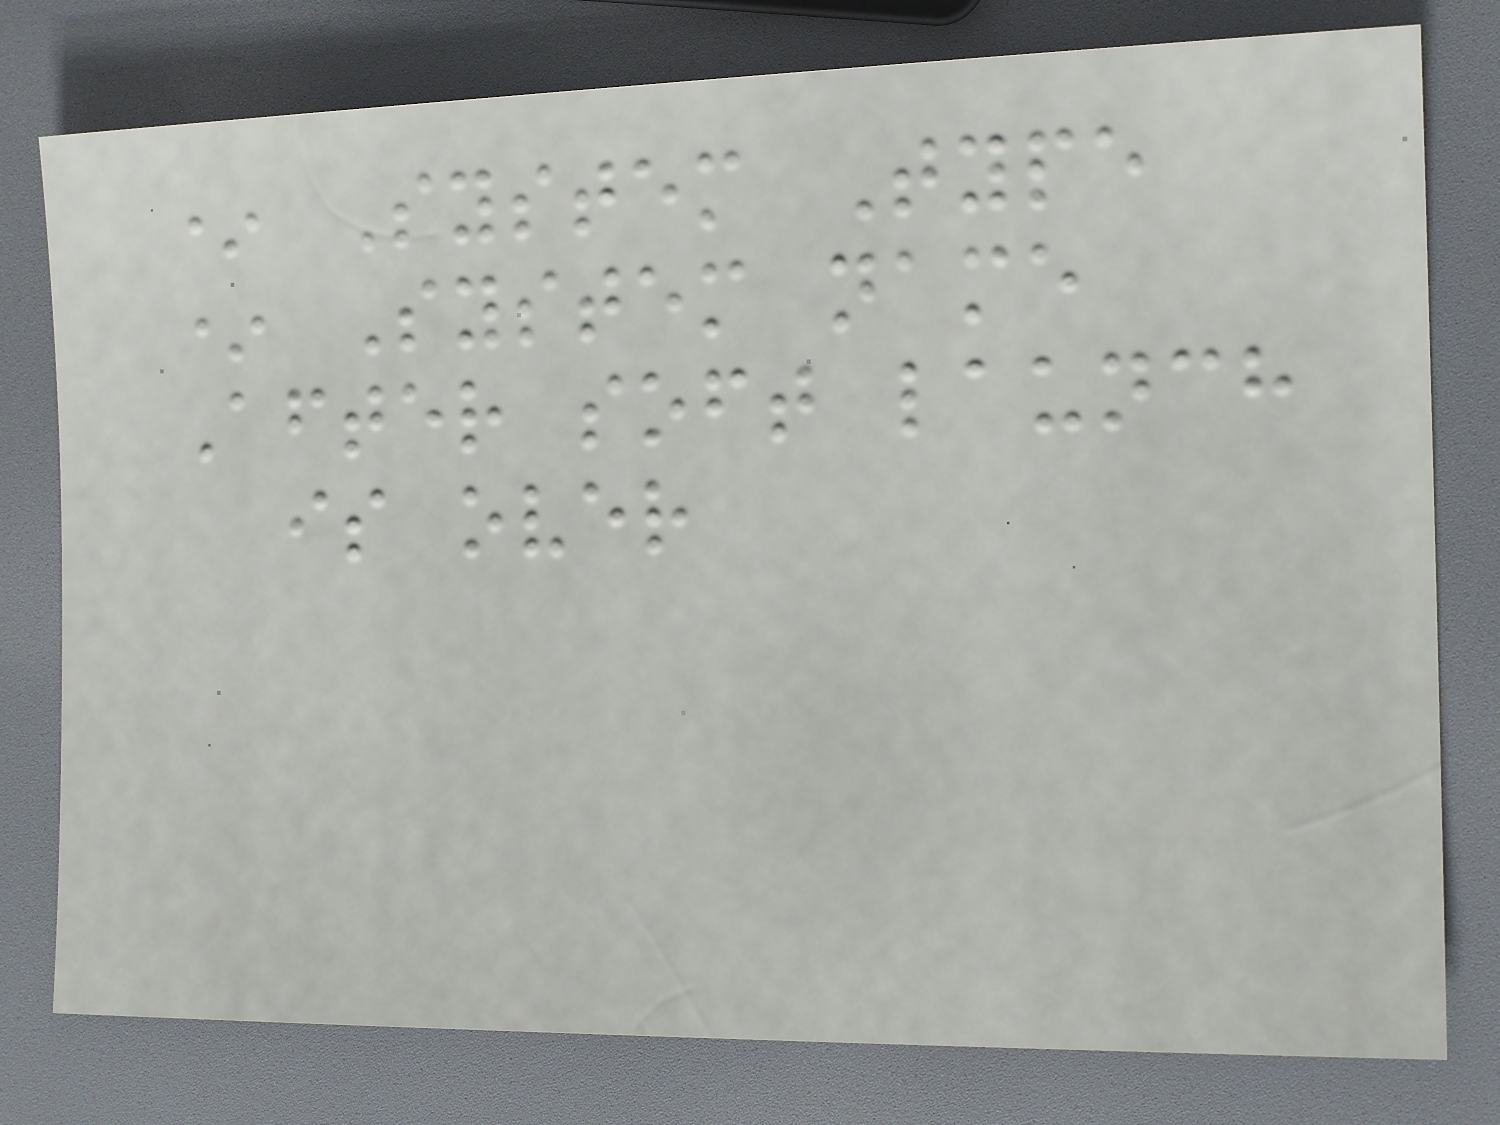* System Type
* System name
After soft launch
is over
